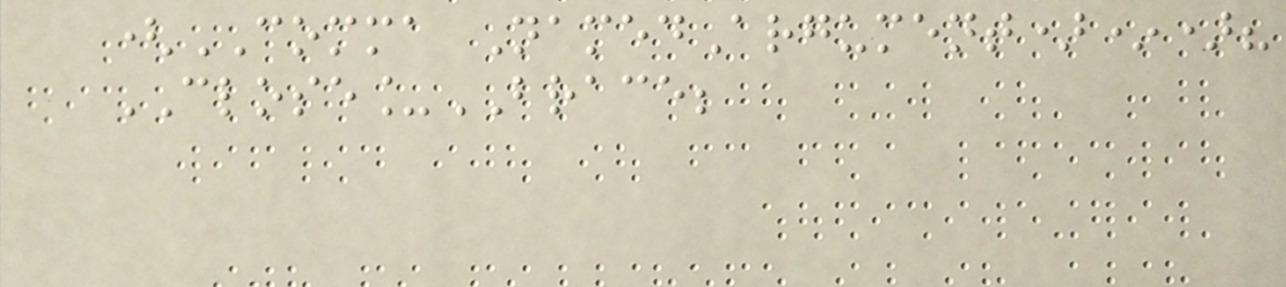(COMMA NamedArgument)*)?
CLOSE_BRACE;
